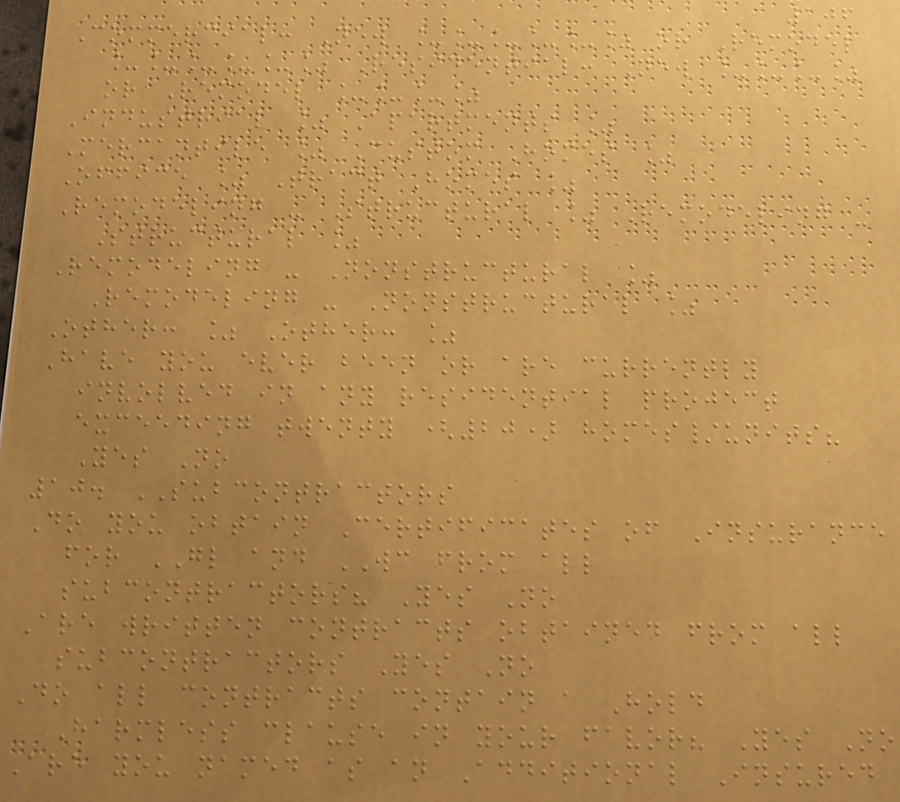106
Commercial: New _____% or Remodel
_____% Residential: New ___%
or Remodel ___%
Industrial % Apartments %
Mercantile % Custom Homes %
Office % Tract Homes %
Remodeling - Structural % Remodeling -
Structural %
Remodeling - Nonstructural %
Remodeling - Nonstructural %
Other: % Other: %
Have you ever been or are currently
involved in any residential project
exceeding twenty (20) homes/units?
Yes No
10. SUBCONTRACTORS
Do you obtain Certificates of Insurance
for GL and WC from all
subcontractors? Yes No
Are written contracts obtained from all
subcontractors Yes No
Do all contracts contain a Hold
Harmless clause in your favor? Yes No
Are you named as an Additional Insured
